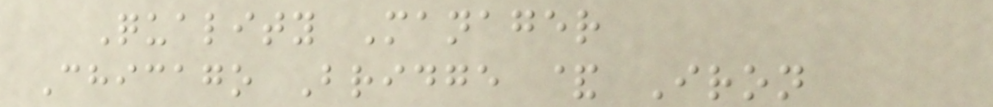Quality Manager
Chicago Bridge & Iron
